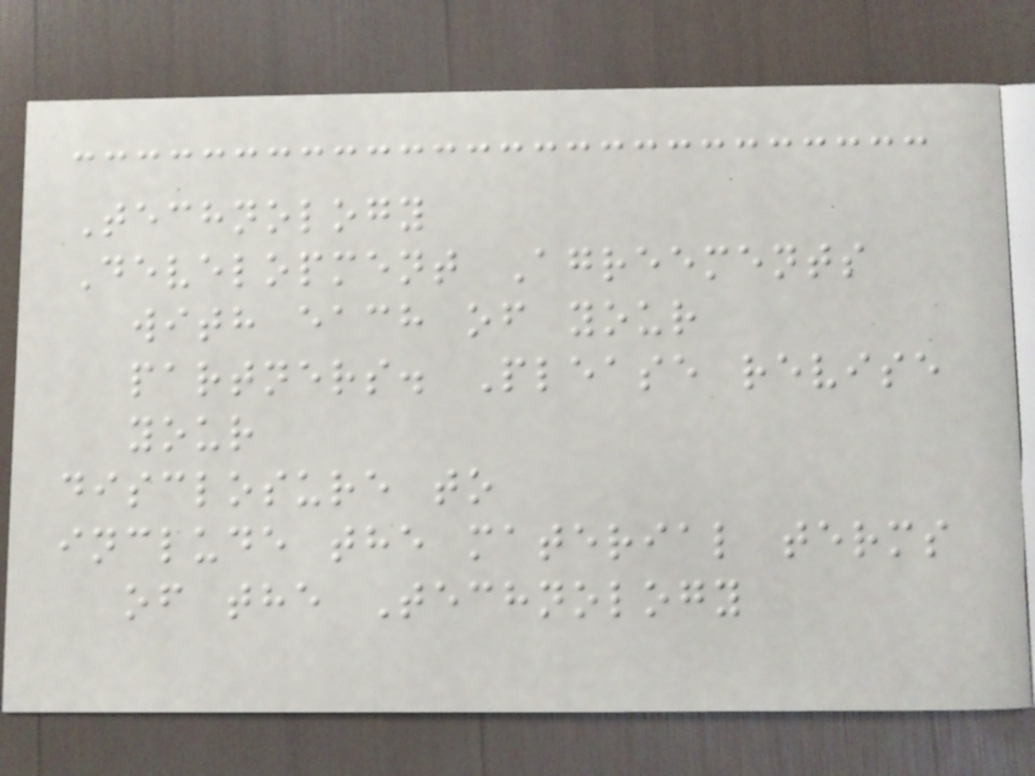Technology
Development Agreements
with each of your
partners. Please revise
your
disclosure to
include the material terms
of the Technology
